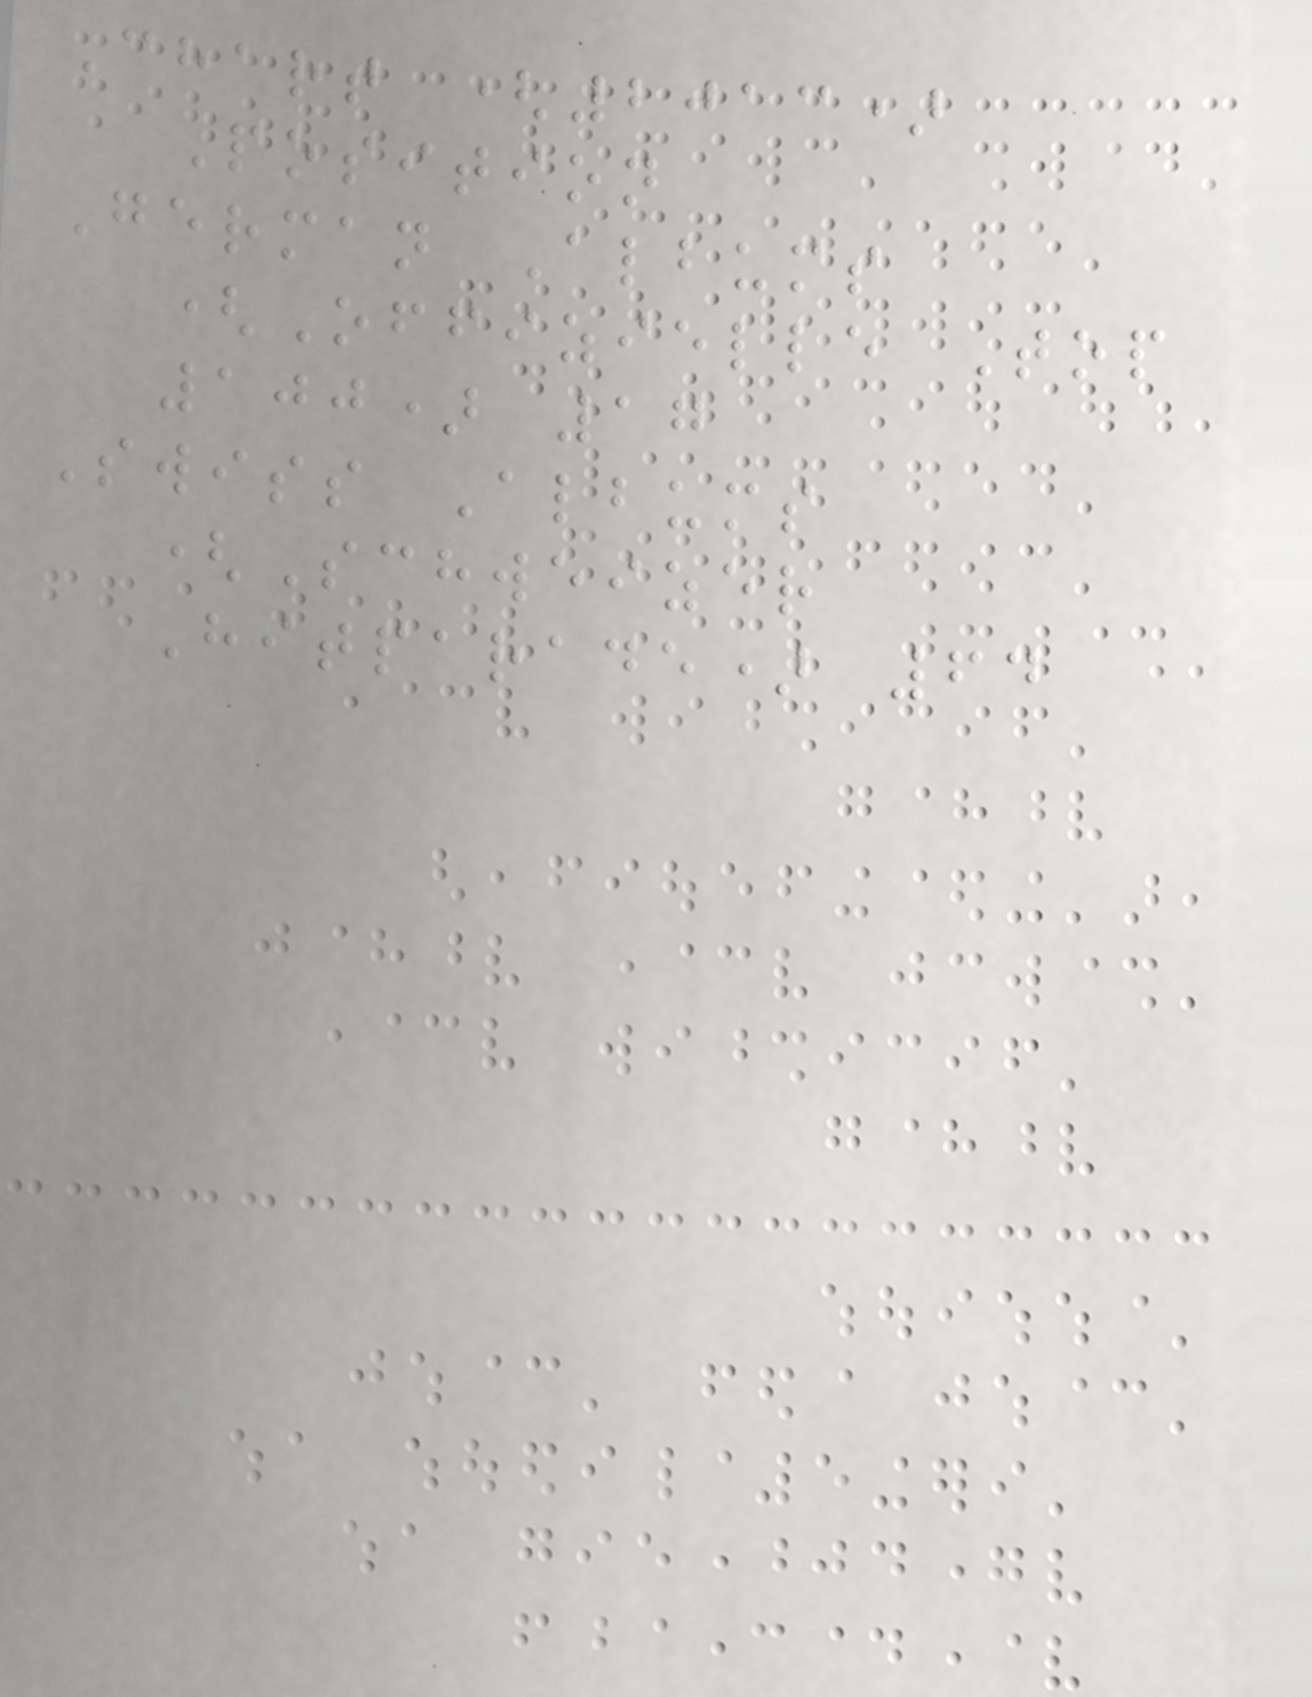Chart (2013)
Position
German Albums
(Offizielle Top
100) 17
Swiss Albums
(Schweizer
Hitparade) 64
